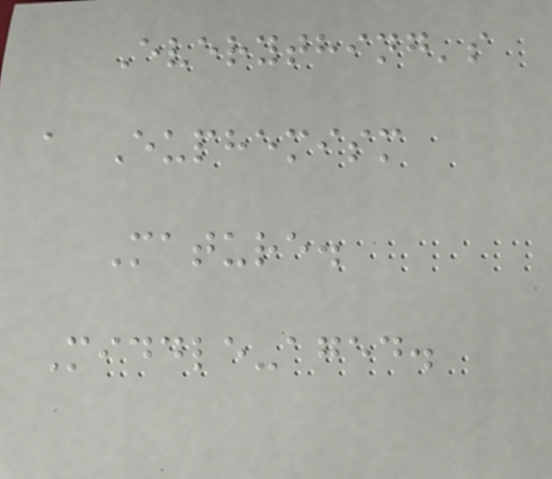Everything's
a Euphemism
Mature.
Middle-aged.
